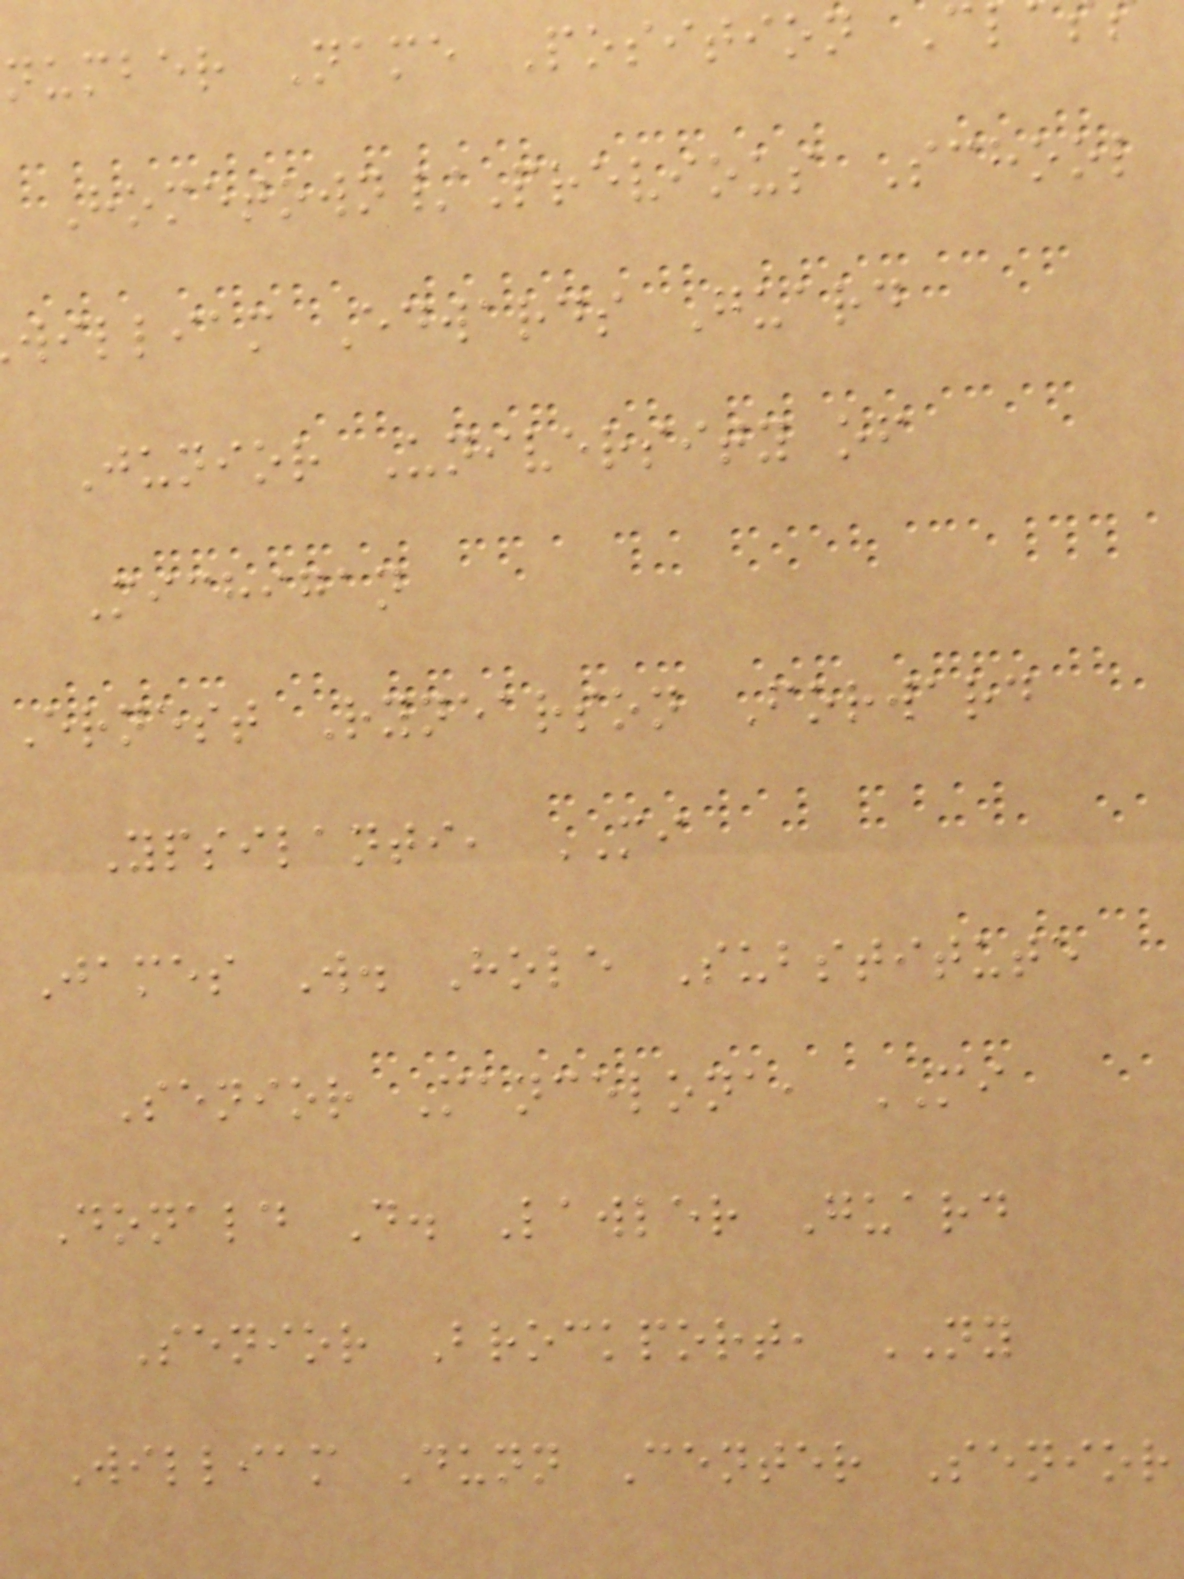number Name Position C
Hometown/Previous School
william Edwards Guard
Junior University of
Michigan
Ernest Rynearson Forward
Ypsilanti, MI
James W. Hole Substitute
Senior Mancelona, MI
Donald D. Lawler Guard
Senior Brockport, NY
William Dunn Center Senior
